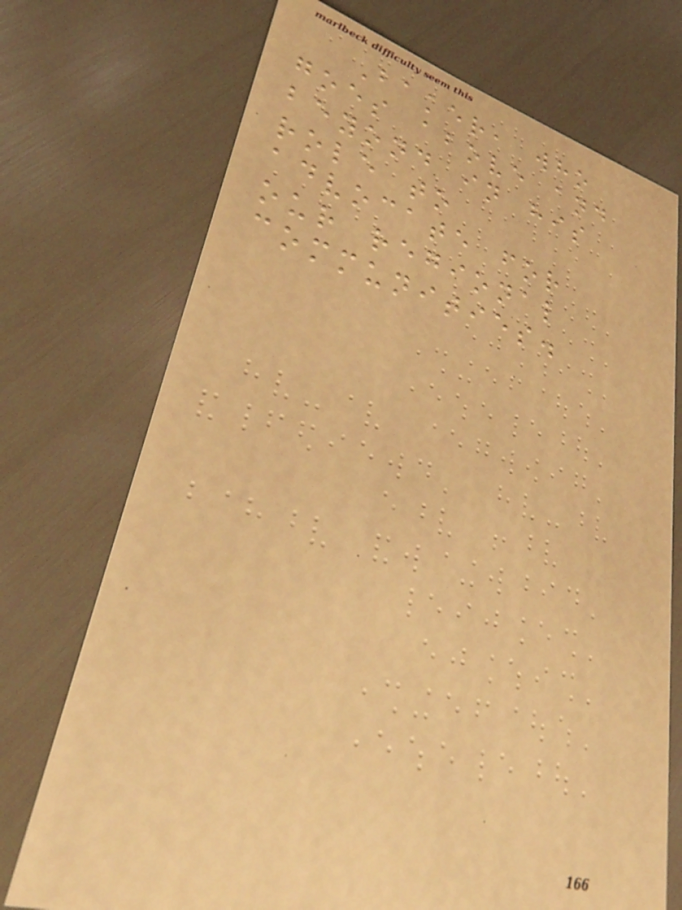Baker, who
goes above and
beyond in his
role to
advocate for
our regional
communities.
